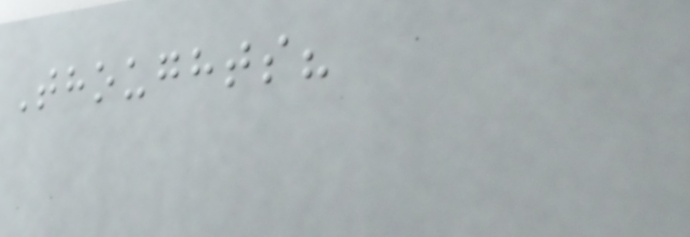Thoughts?
